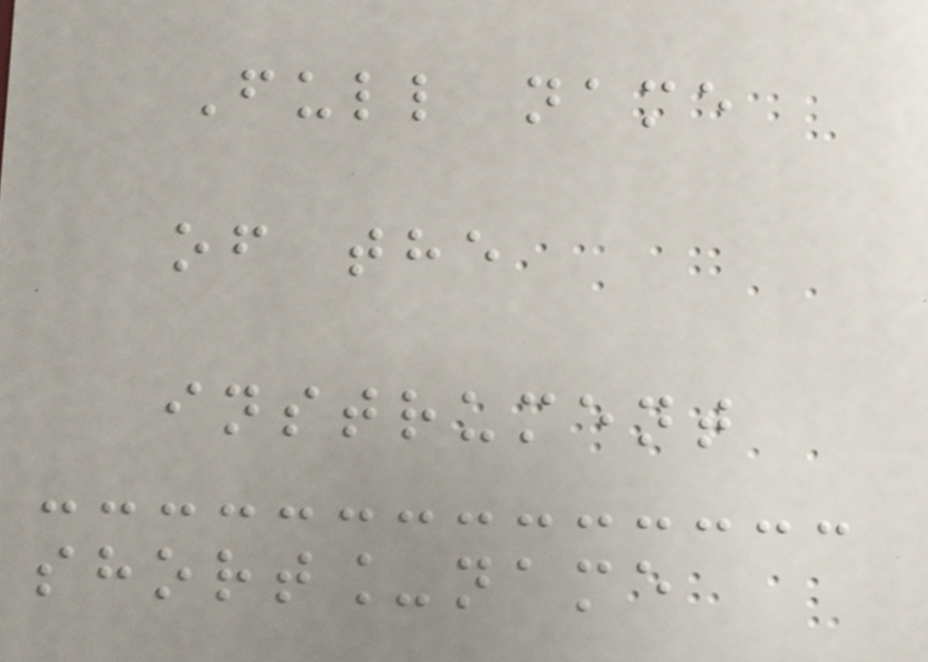Full name
of the
instrument
short_name
